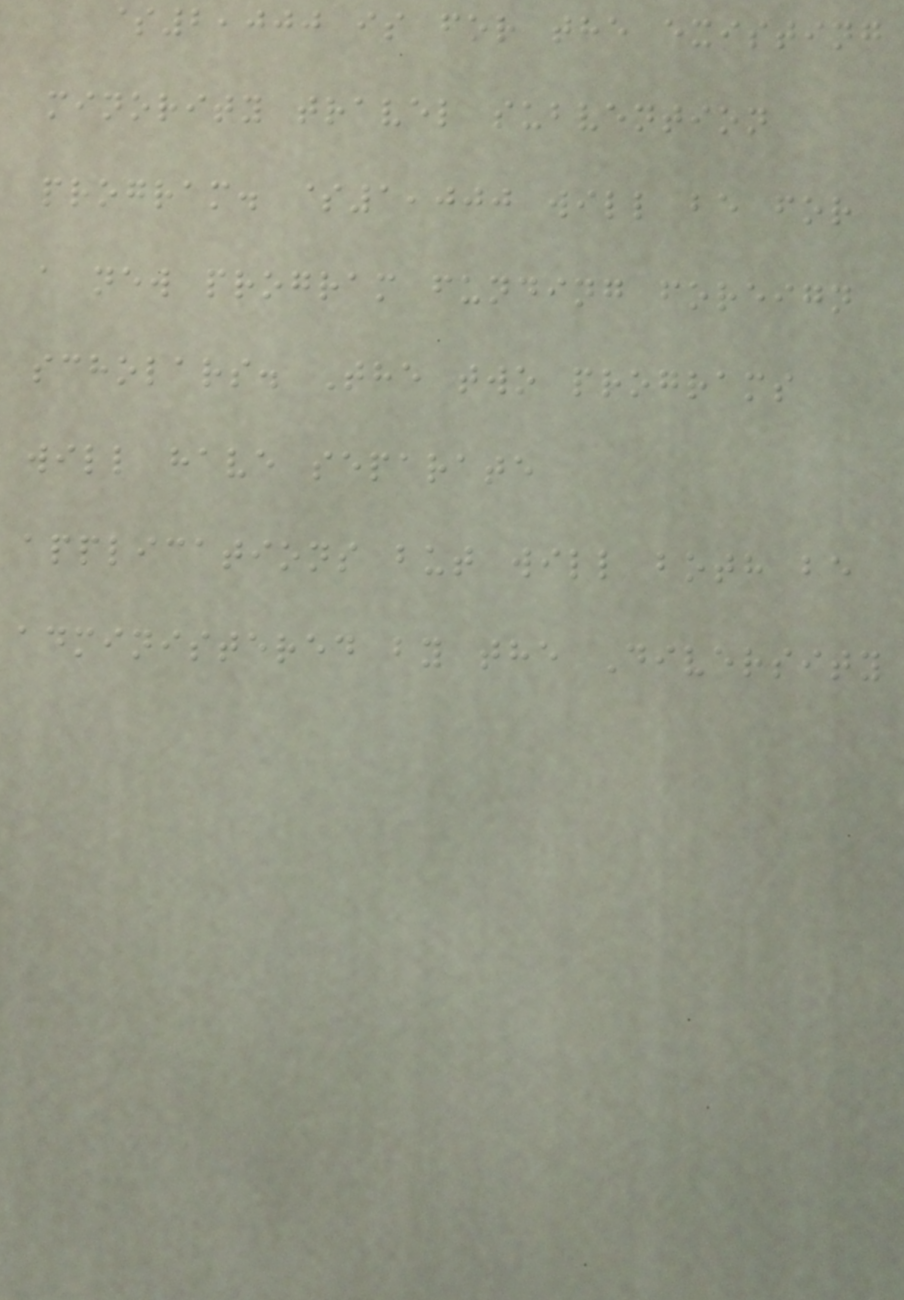$2,000 is for the existing
minority travel subvention
program. $1,000 will be for
a new program funding foreign
scholars. The two programs
will have separate
applications but will both be
administered by the Diversity
